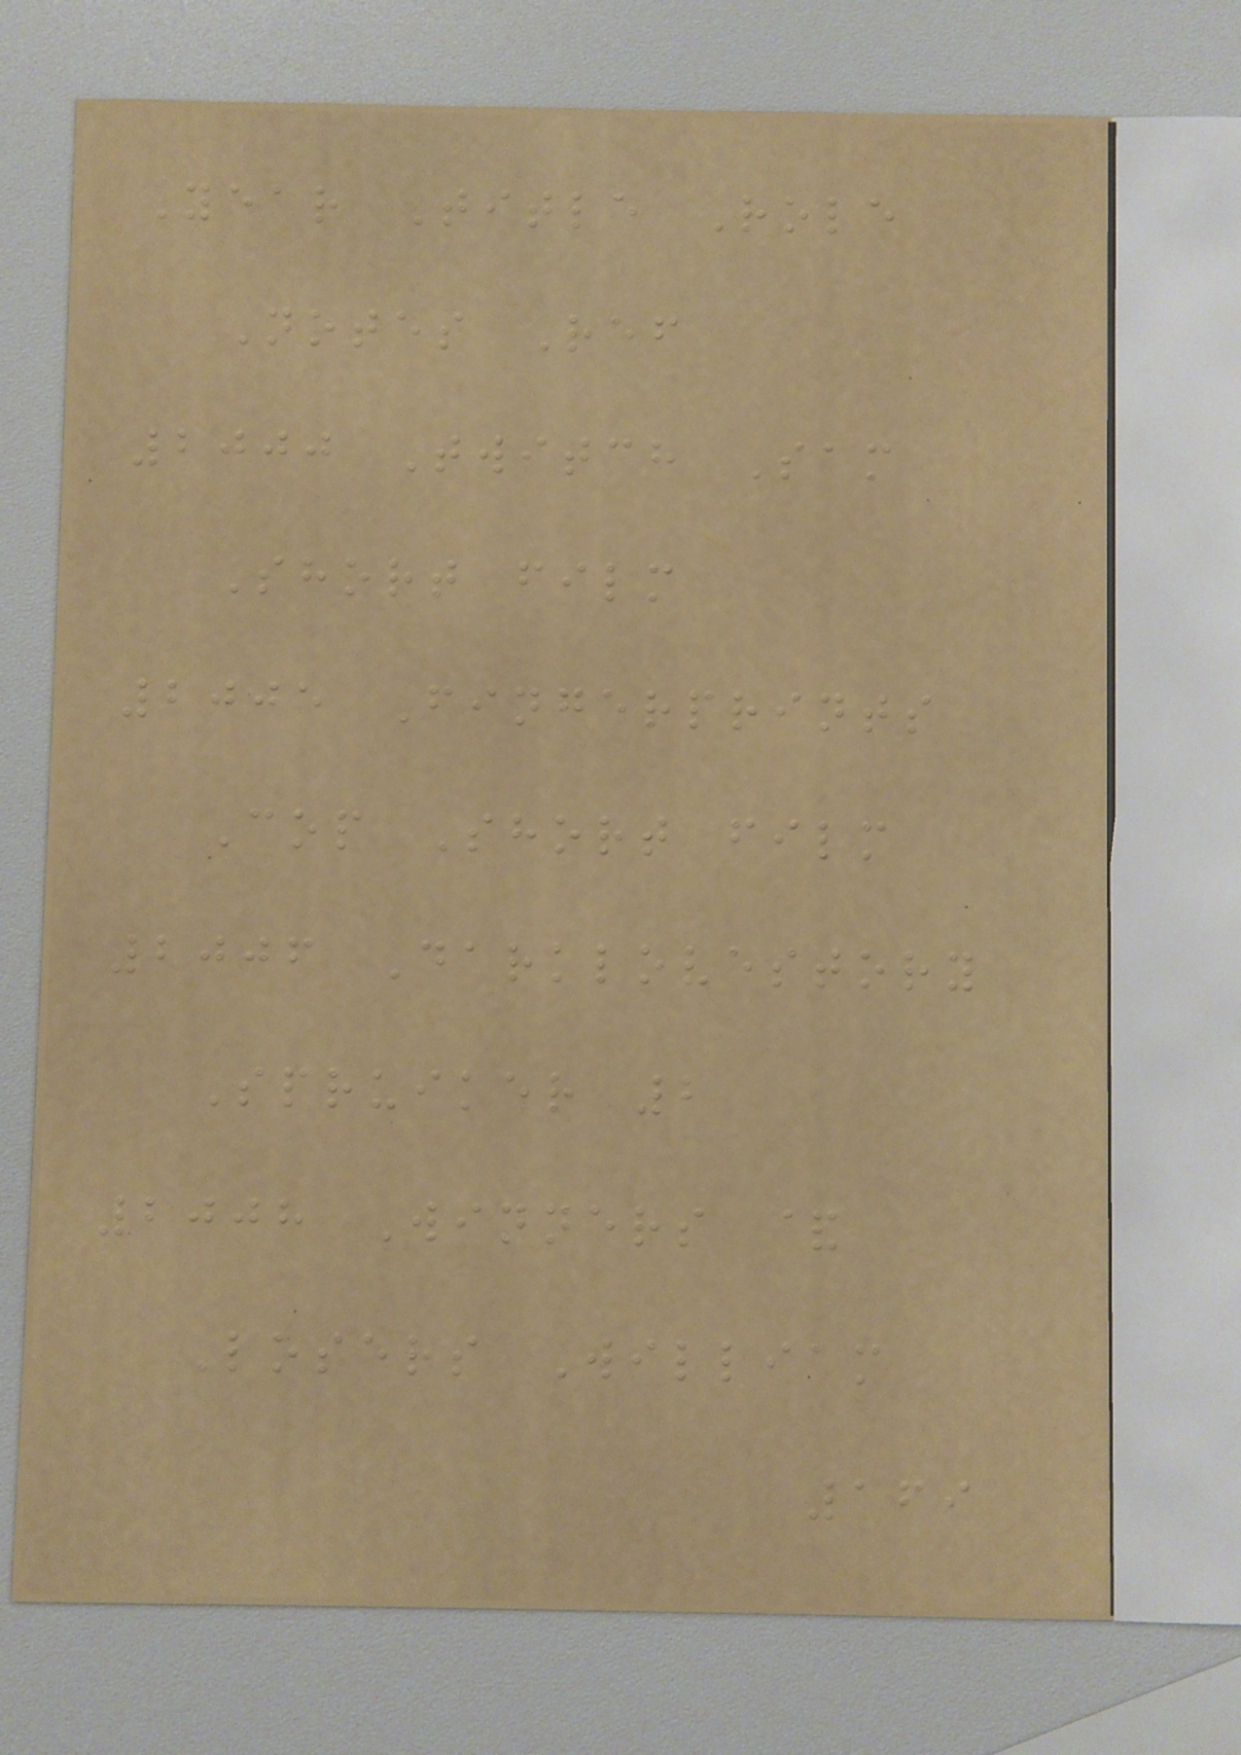Year Title Role
Notes Ref
2000 Twitch Sam
Short film
2005 Fingerprints
Cop Short film
2006 Darklovestory
Spruiker 2
2008 Winners &
Losers William
169
